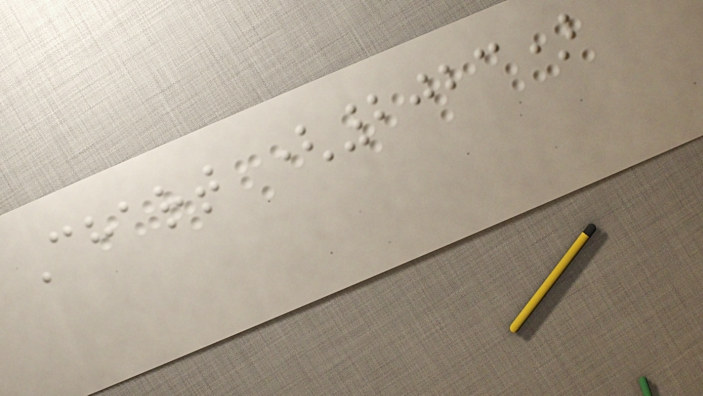Chart (2023)
